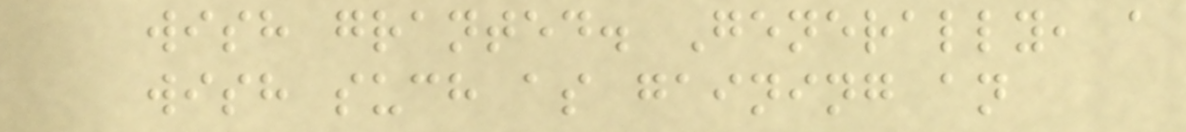wish granted. Generally, a
wish such as gaining an
